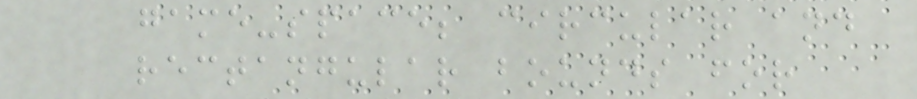game-space; circular and
rectangular bounds for
